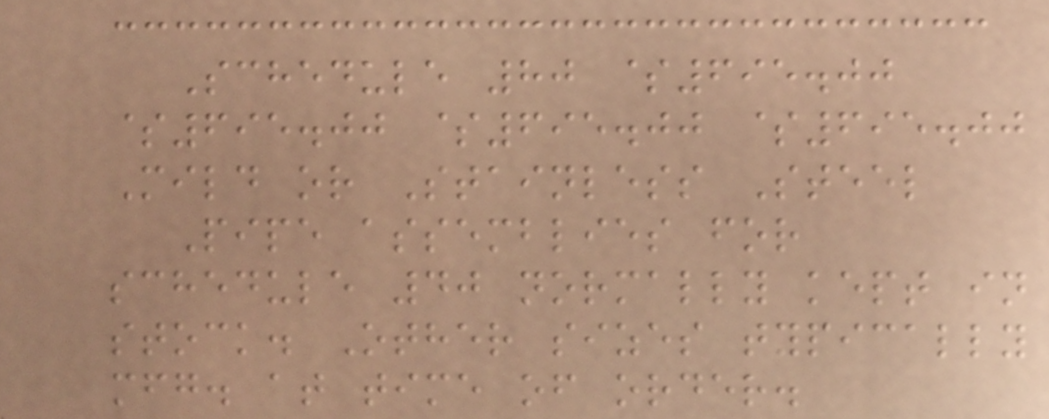Schedule 80 $695.00
$695.00 $695.00 $695.00
Mild or Stainless Steel
Pipe assemblies for
schedule 40 normally kept in
stock. Other sizes typically
mfg. at time of order.
